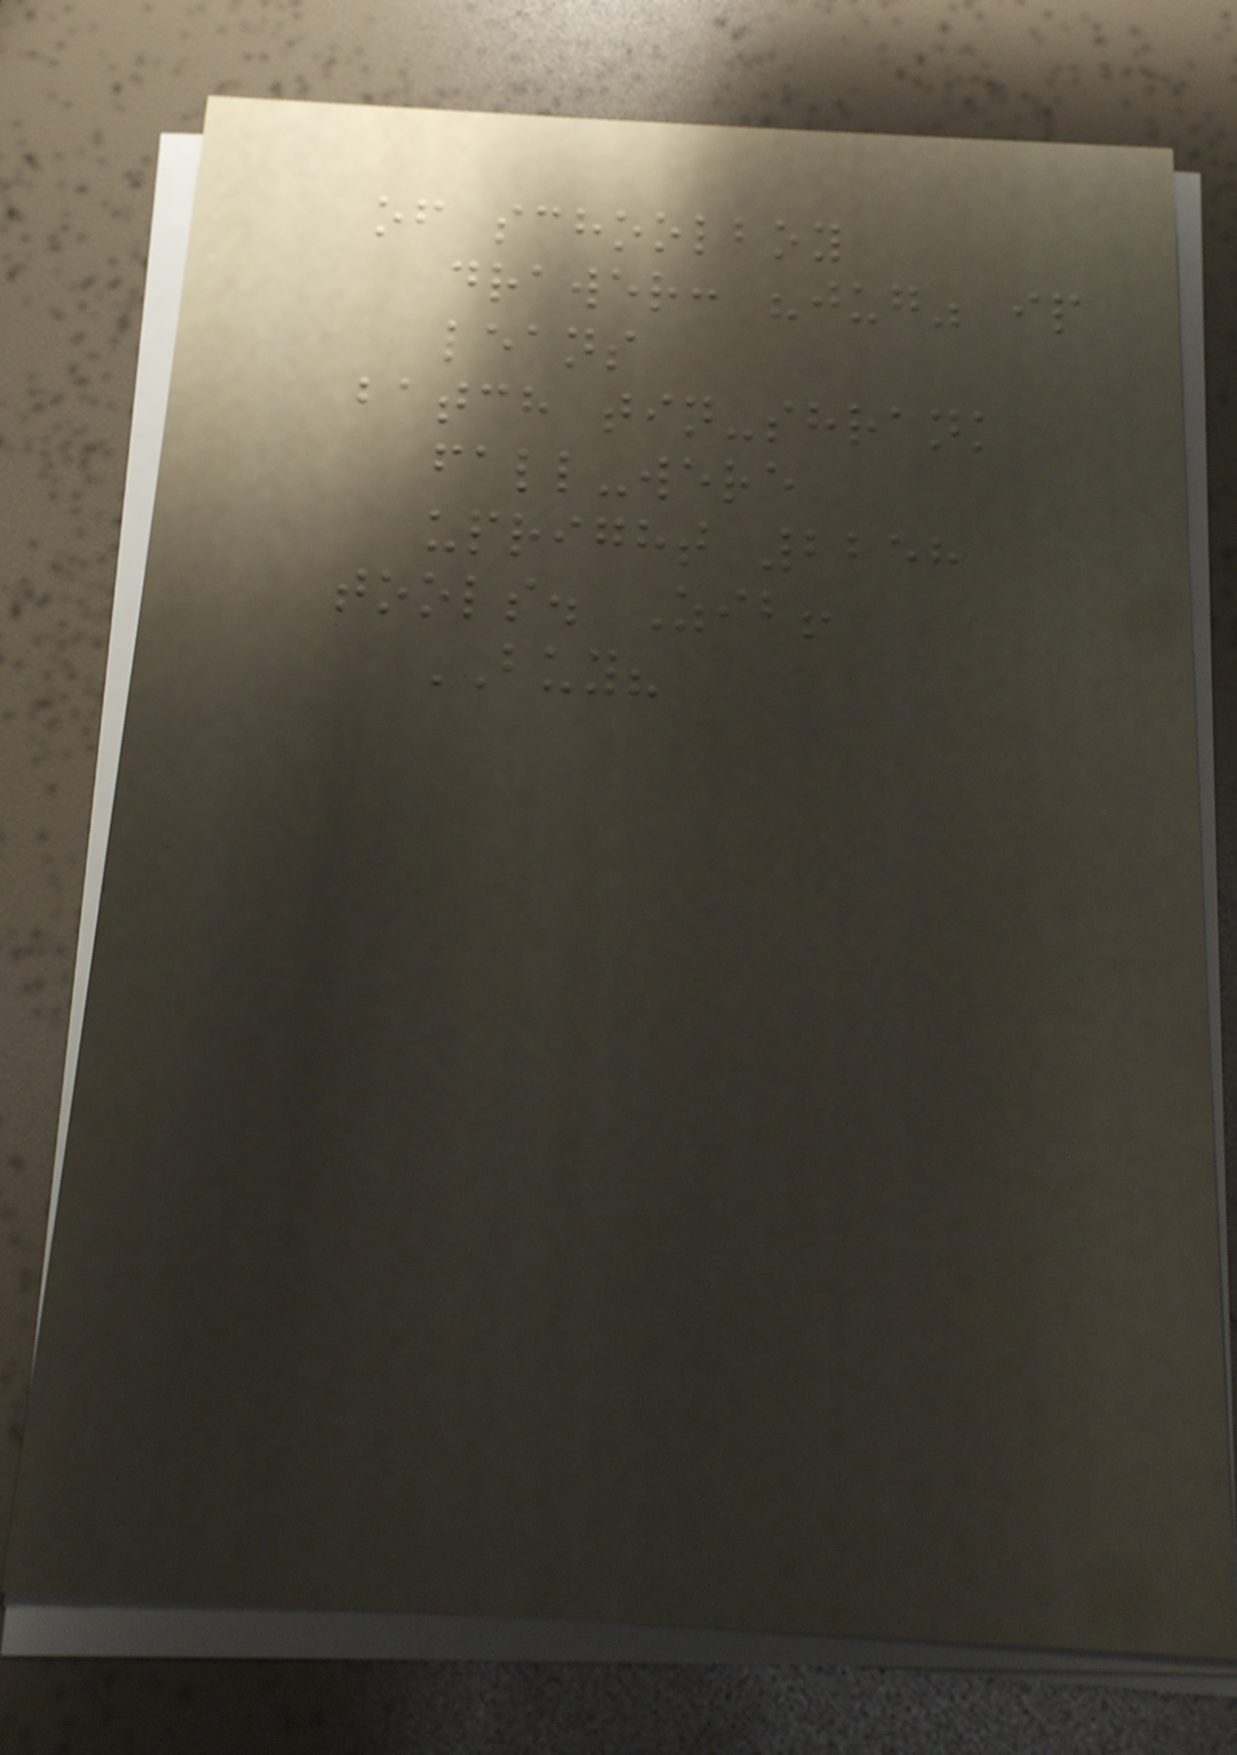of schoolboy
drawer: "jug" ip
leans
batch tin-shrank
fall-were
upright 2258
tools. Zib!
BUY?
